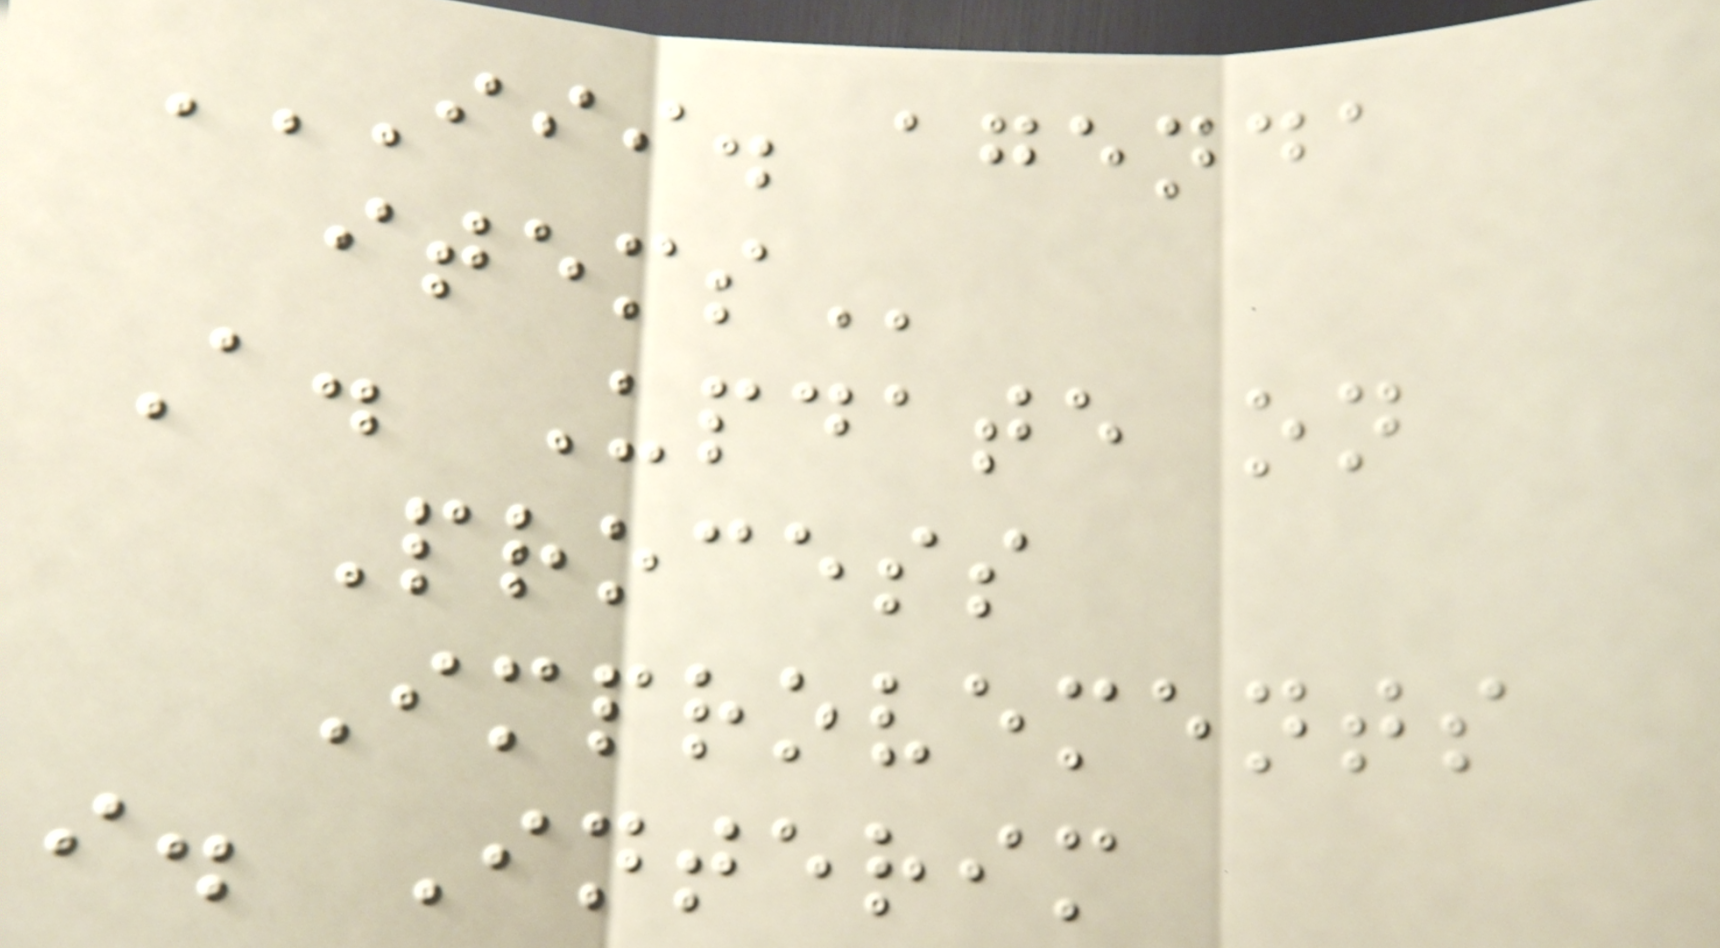III. AGENDA
ITEMS
A. Update on
Process
Improvements
i. Interim
